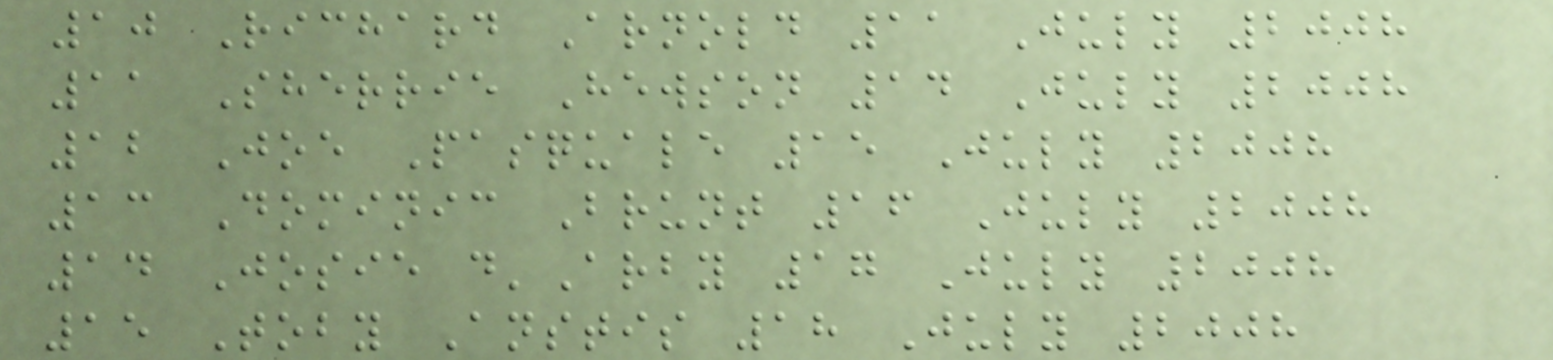10 Richard Arnold 11 July 2008
11 Sherrie Hewson 14 July 2008
12 Joe Pasquale 15 July 2008
13 Dominic Brunt 16 July 2008
14 Josie d'Arby 17 July 2008
15 Toby Anstis 18 July 2008
